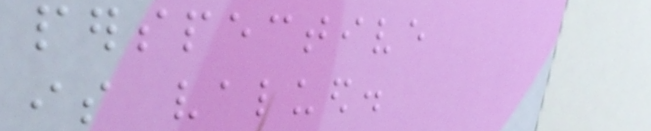perspective
is valued.
